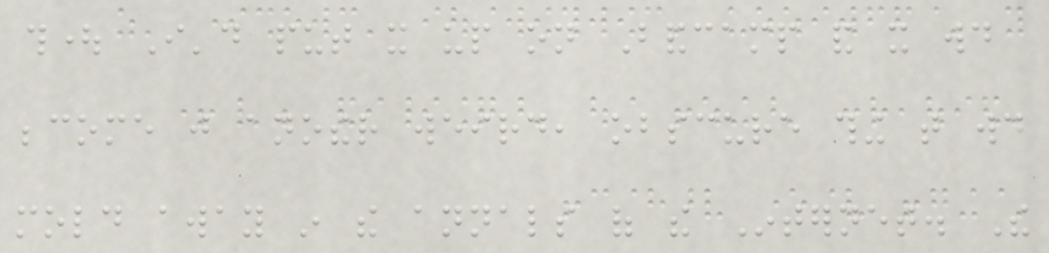thought I'd put it up on Bandcamp and it would
become just another weird, obscure thing that would
mold away in the annals of the Internet. The
